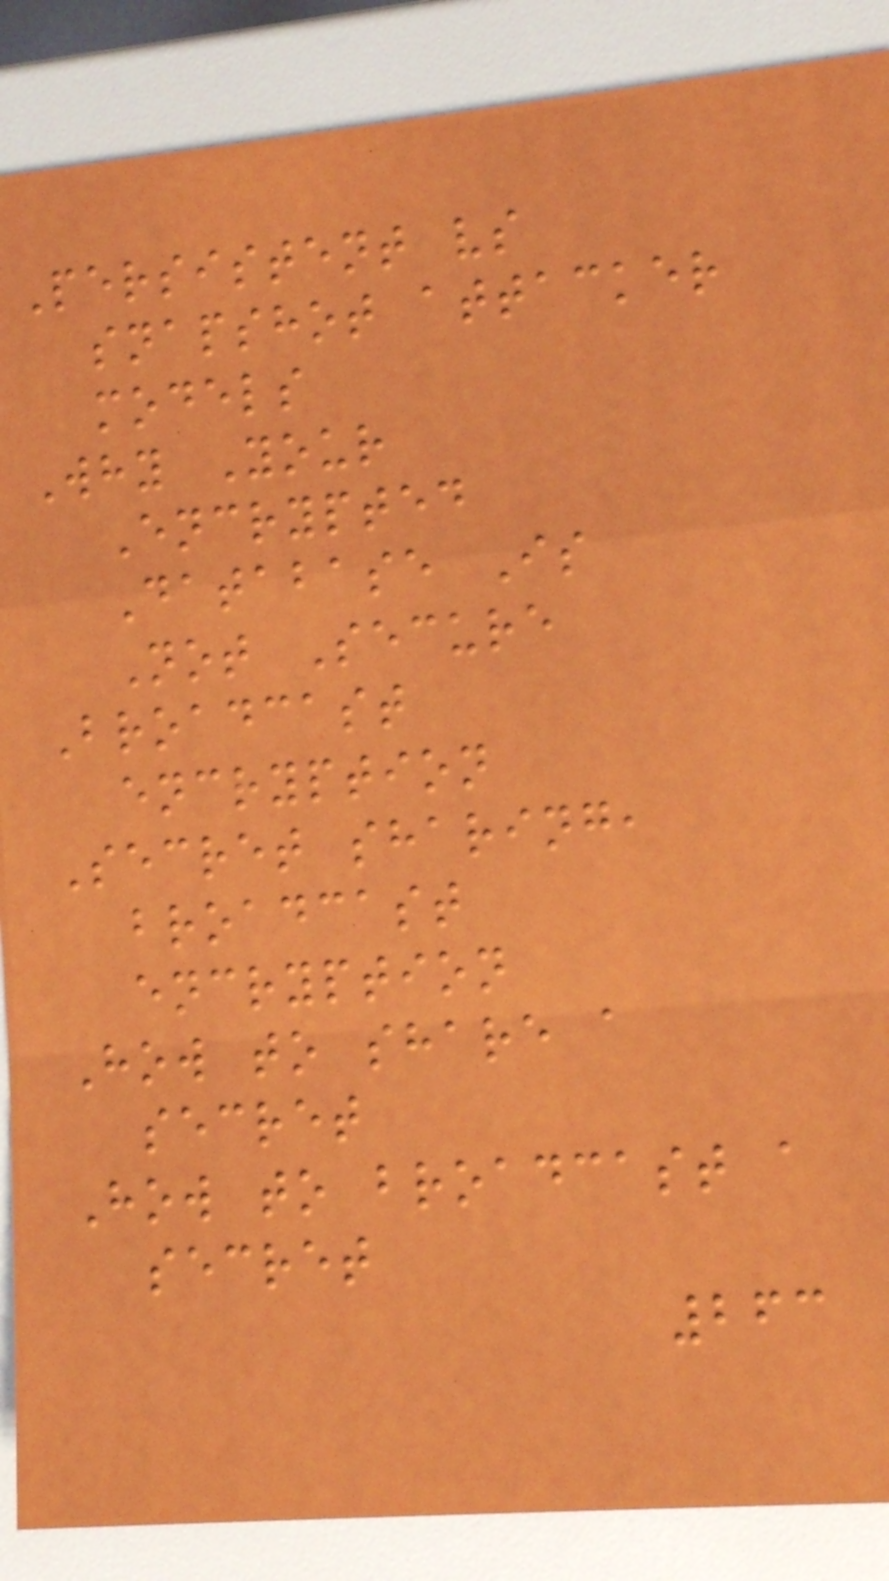Persistent vs
snapshot attacker
models
Why Your
Encrypted
Database Is
Not Secure
Broadcast
encryption
Secret sharing,
broadcast
encryption
How to share a
secret
How to broadcast a
secret
263
